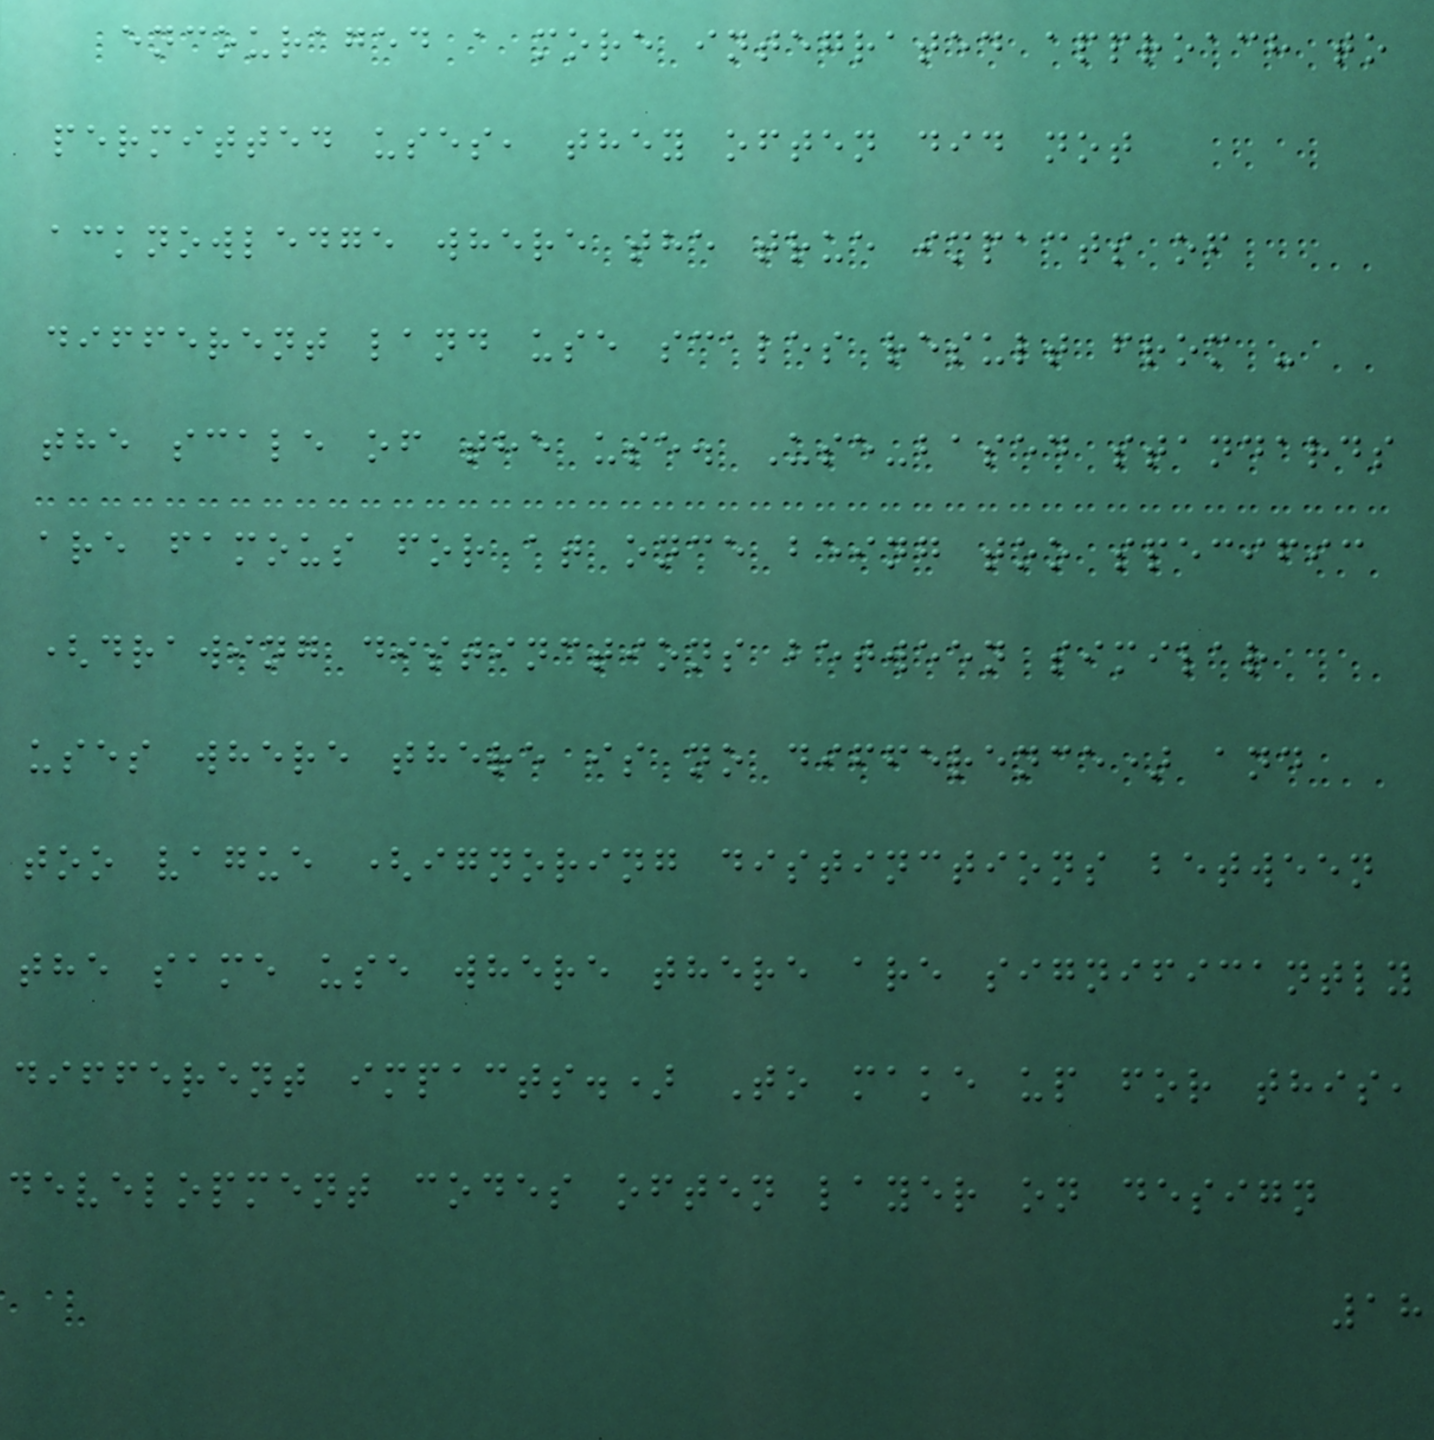encouraged a more integrated approach to
permitted uses, they often did not
acknowledge where the true impacts of
different land use scales result from -
the scale of the use. Use-based standards
are famous for at once being too specific
(drawing distinctions between similar
uses where there is no difference) and
too vague (ignoring distinctions between
the same use where there are significantly
different impacts.) To make up for this,
development codes often layer on design
18
